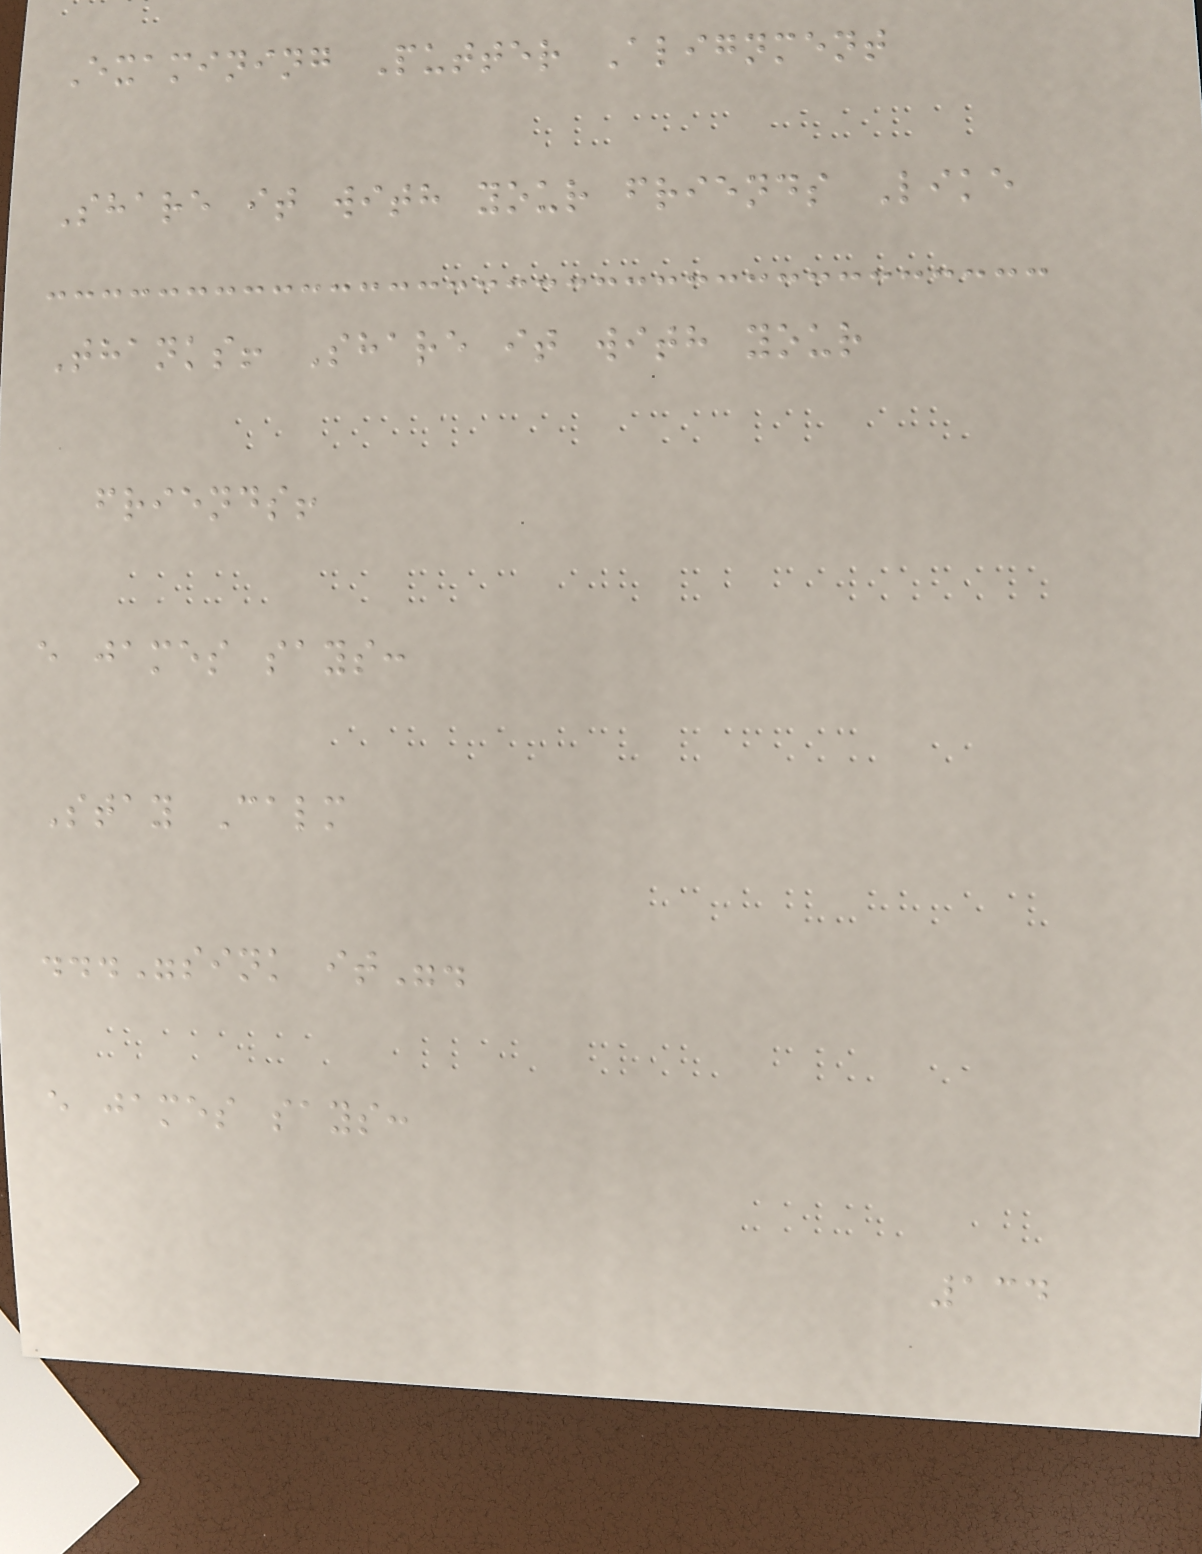Examining Putter Alignment
Share it with your friends Like
Thanks! Share it with your
friends!
e james says:
Stay Calm
..."sink it".
e james says:
134
